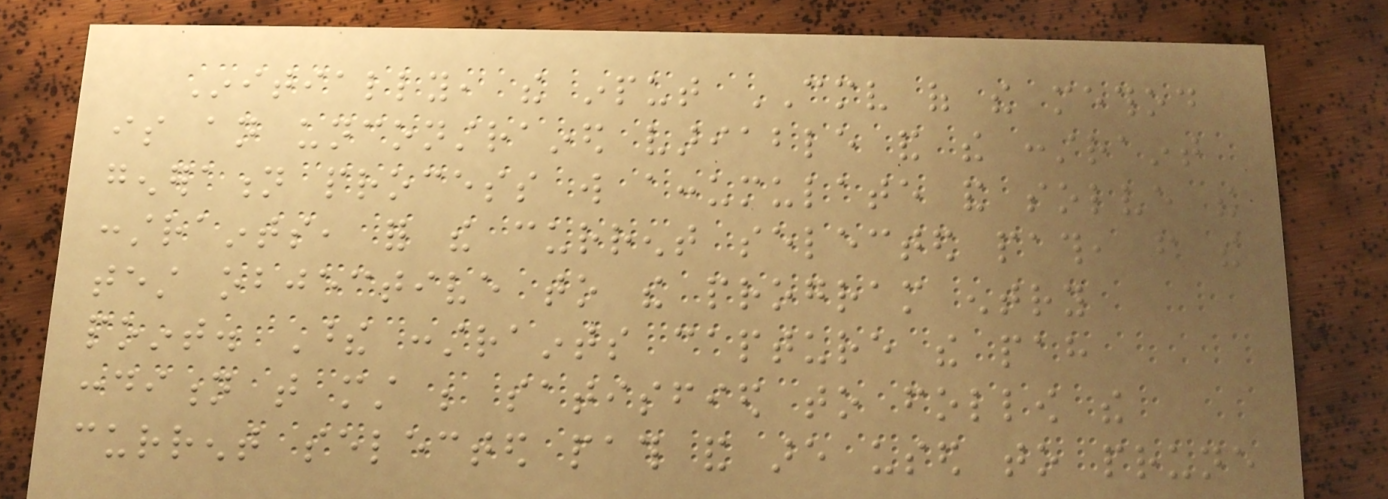Initially, the input CMV of the method
is an unconstrained variable and the constraint
generation process will accumulate and solve the
constraints, for the current selected path, from the
test objective to the program entry
point. These constraints capture the pah
condition that must be satisfied to follow the
current selected path and are used to prune
